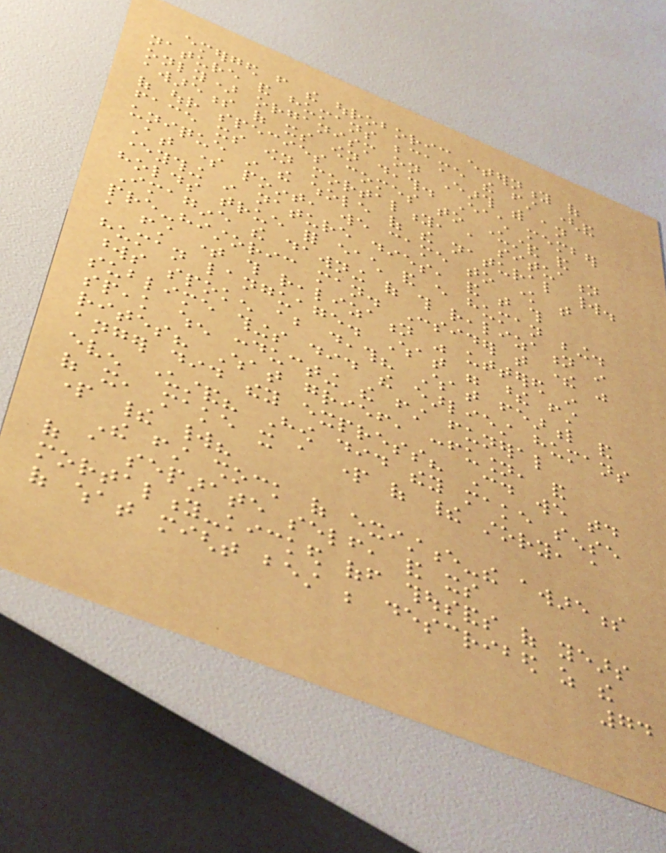emerged from the ouroboric eternity of
nature and humans became the first (and
only) organism on Earth with an
awareness of its own death. Each member
of our species comes to understand and
face its own mortality, a situation
unique in the whole of the natural world.
At some point, we came to know that
everything in nature dies, and that this
holds true for each and every human being.
Imagine the dawning of this realization in
pre-historic man. Consider that there was
a first time this realization was uttered in
human language. What were these first
words spoken about death? What fearful and
sublime things did the earliest humans
speak when conducting the first funeral
rites? What grief, confusion, and
anger did they express? Could we today
even understand? How did they make sense
of it, make it a part of their story, a
part their world?
The first shock of existence-the awareness
of a separate self, and its
mortality-kicked off thousands of years
of what might best be described as the
74
